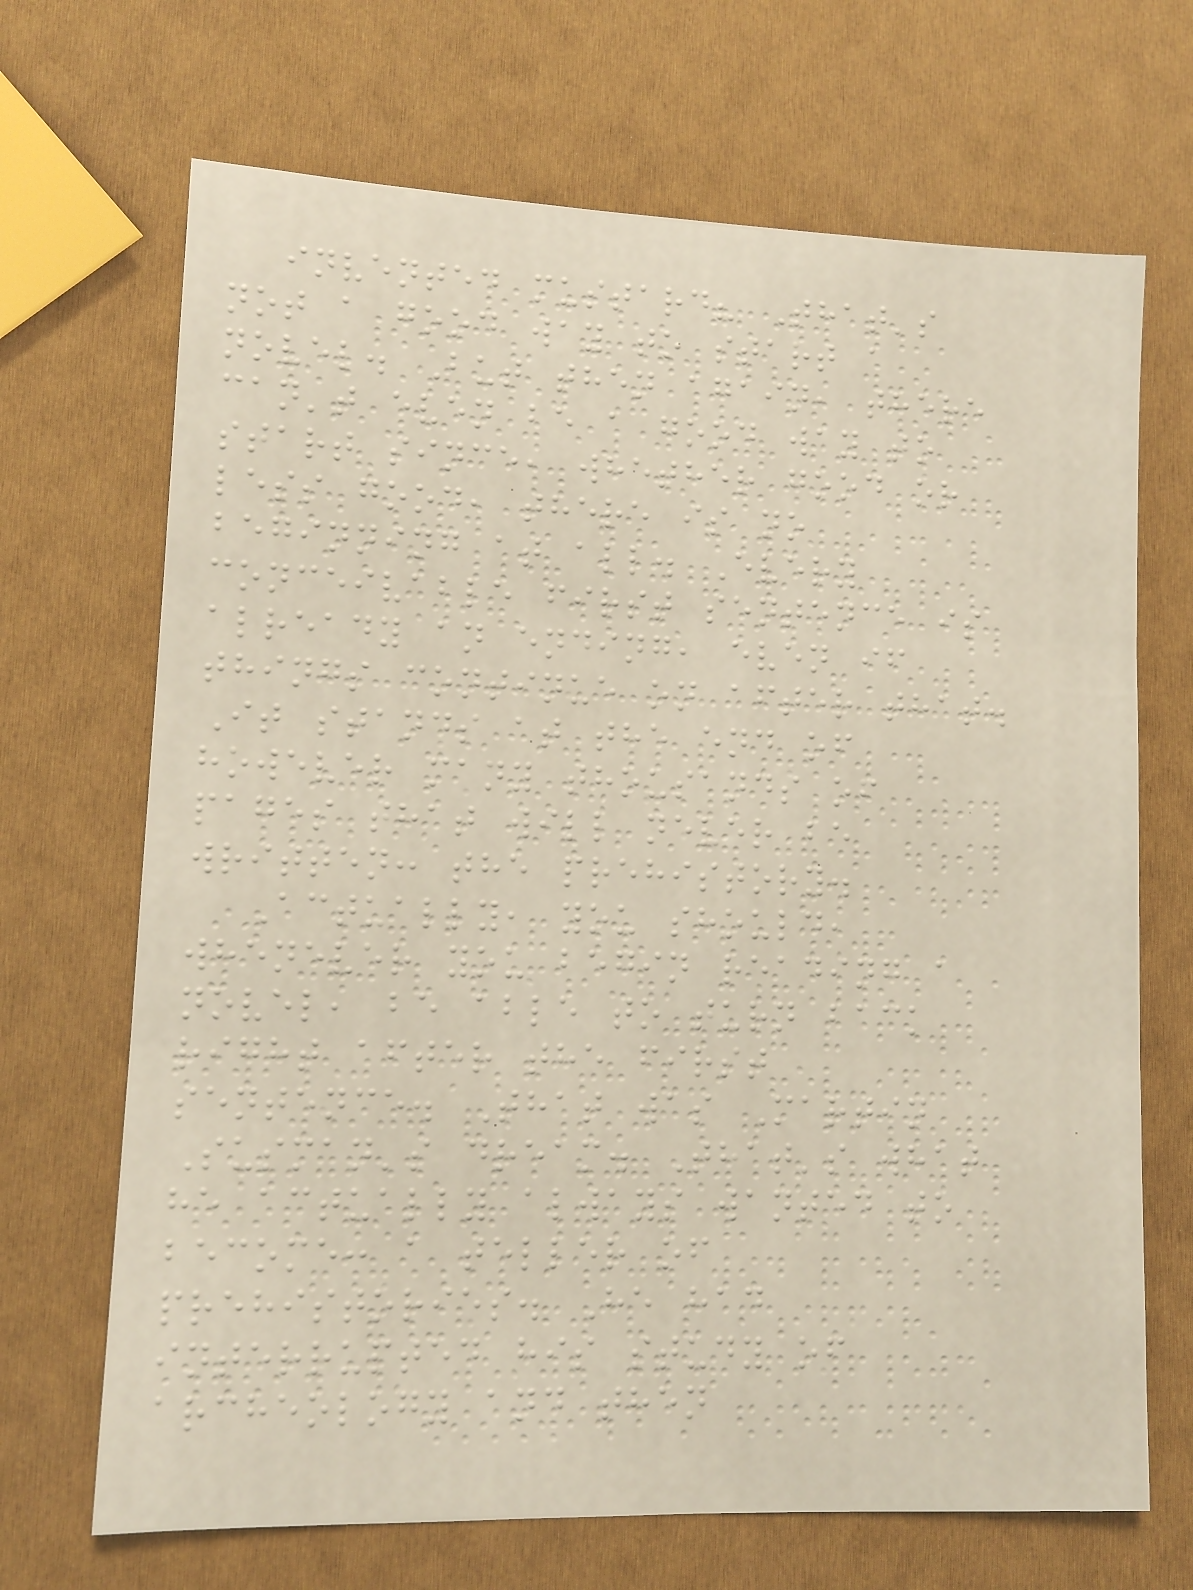invented mustard? That's
not a good way to start a
novel. But then again, there
can't even be a good way to
start since, whether good or
less good, there is no
beginning at all. Every
conceivable first sentence is
already an ending, even if
things continue on after that.
It stands at the end of
however many thousands of
pages that will never be
written: the prehistory.
Actually, you should,
whenever you begin reading a
novel, be able to turn back
right after the first
sentence. That was Martin
Susman's dream. That's what
he actually always wanted to
become: a teller of
prehistories. He had
interrupted his study of
archeology and then
